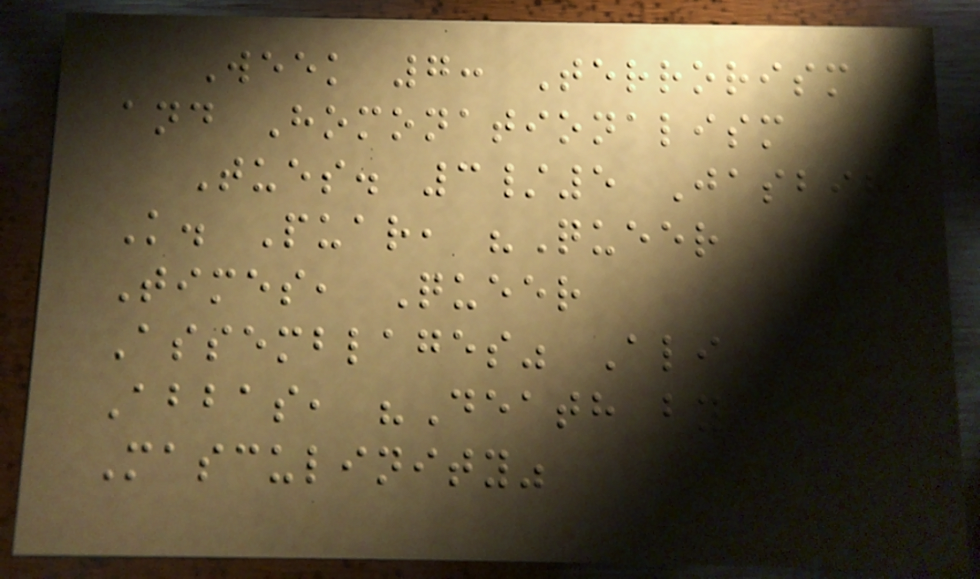Week 7: Terrorism
and Homonationalism
Tues. 3/5 Jasbir
K. Puar, "Queer
Times, Queer
Assemblages" Ali
Abbas, "Death by
Masculinity"
